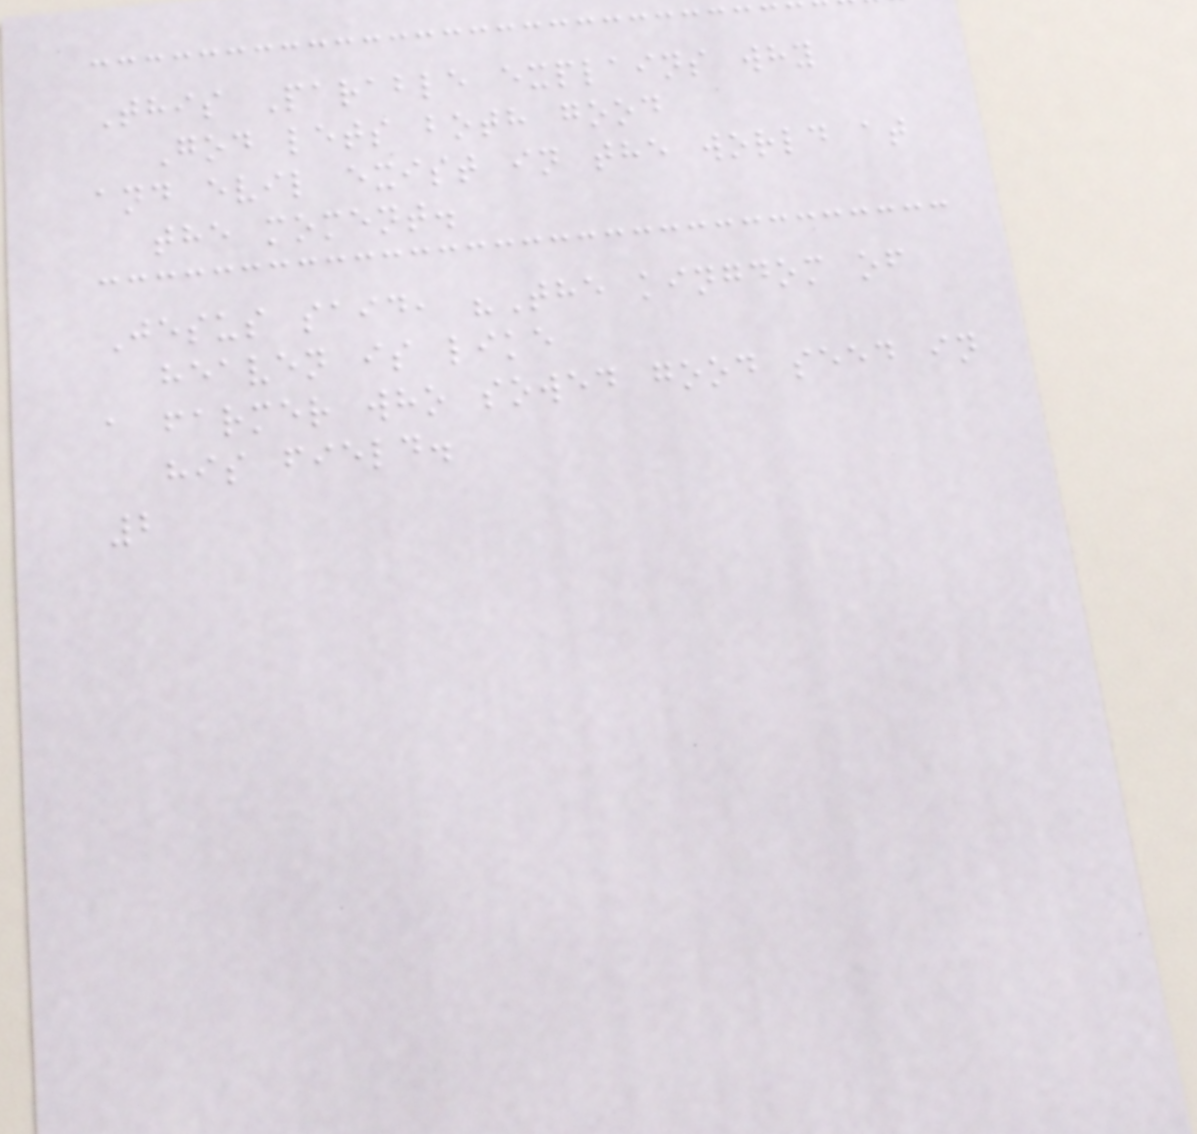This Parable explains why
God lets both good
and evil exist in the world at
the moment.
Jesus said, "The kingdom of
heaven is like
a farmer who sowed good seed in
his field.
2
